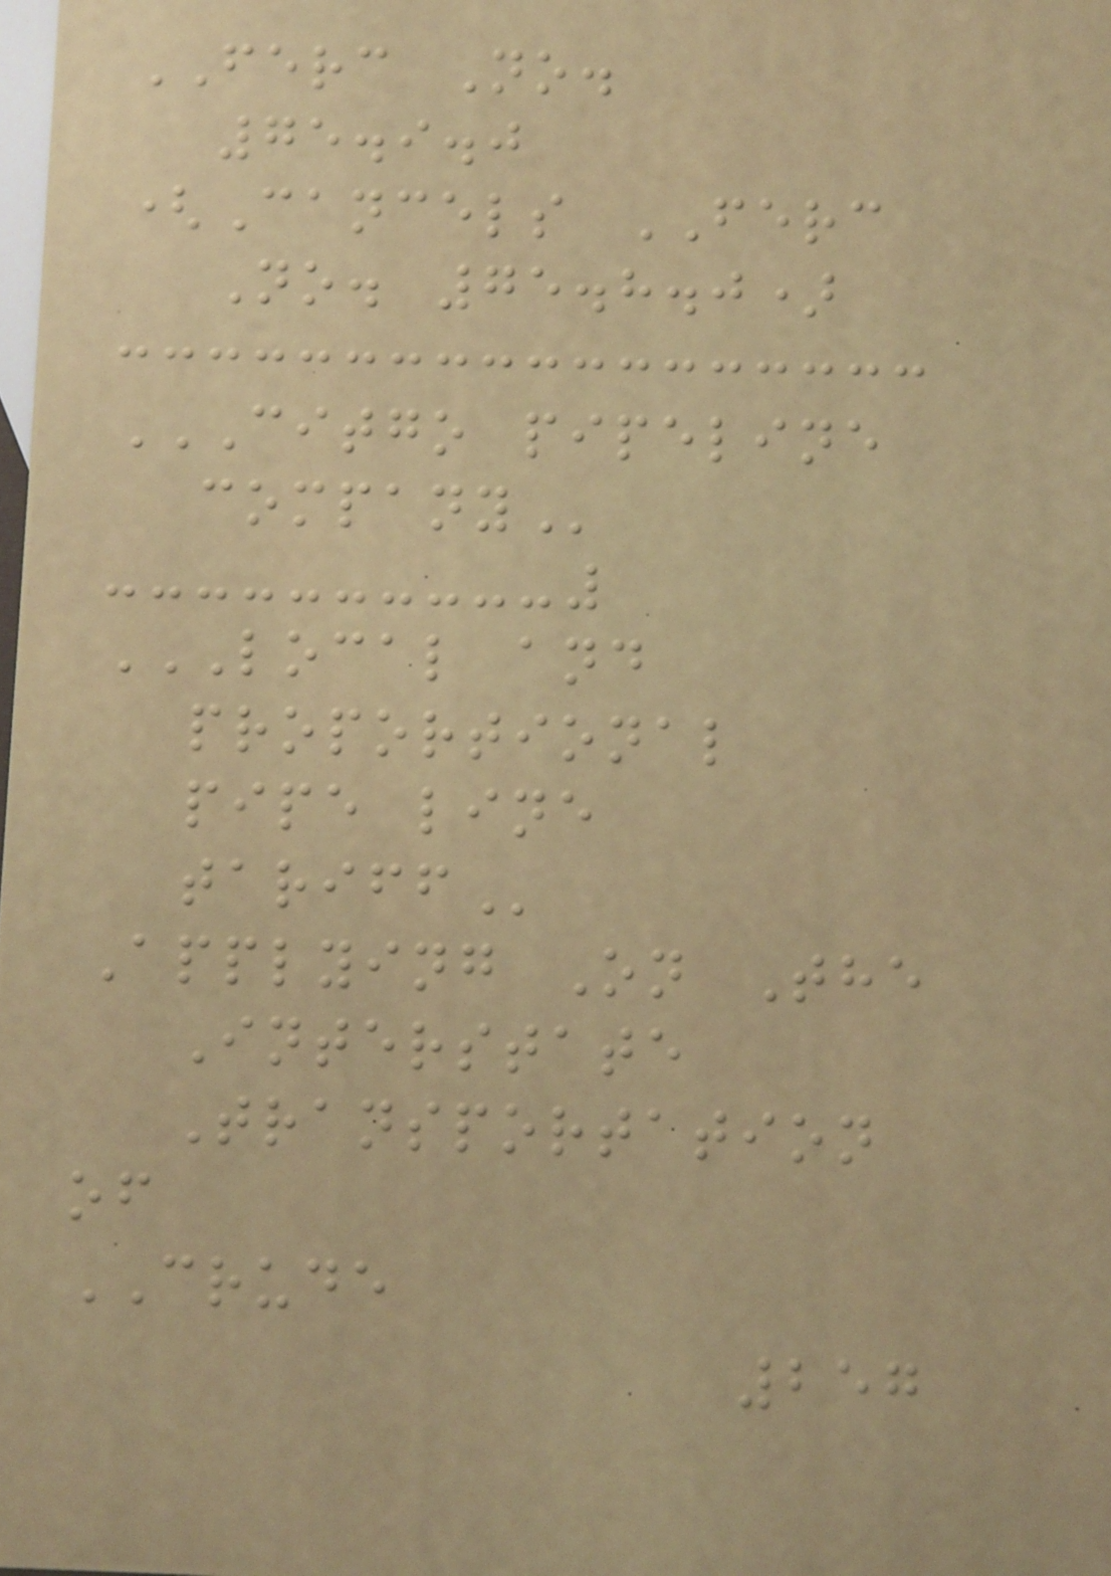FERC No.
75.9.0
(Cancels FERC
No. 75.8.0)
CITGO PIPELINE
COMPANY
LOCAL AND
PROPORTIONAL
PIPE LINE
TARIFF
Applying On The
Interstate
Transportation
of
CRUDE
257
